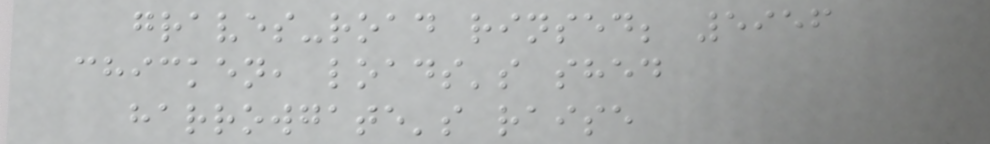graves-road rinsed; 5956
chicken, loads's shed
harrowgate's raise
